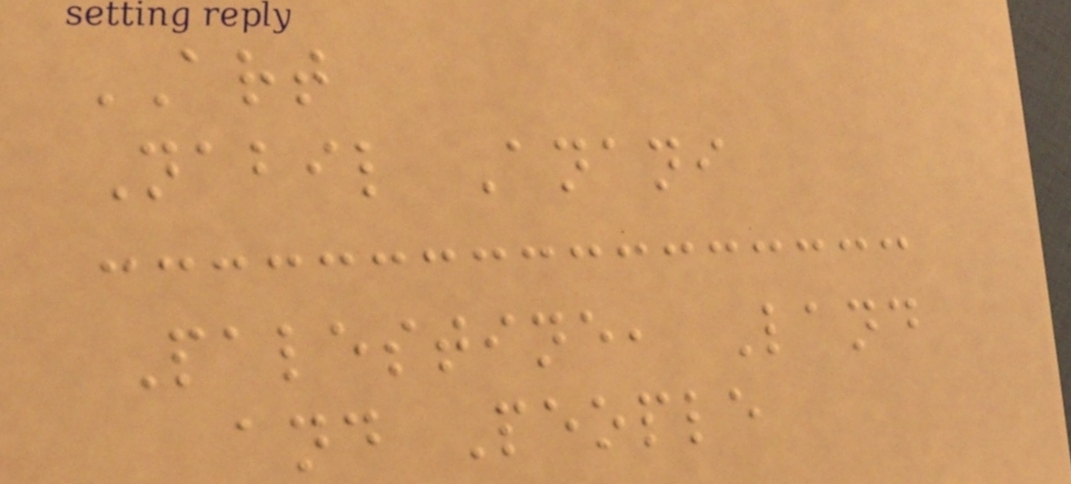ART
Nabil Anani
Palestine, Land
and People
